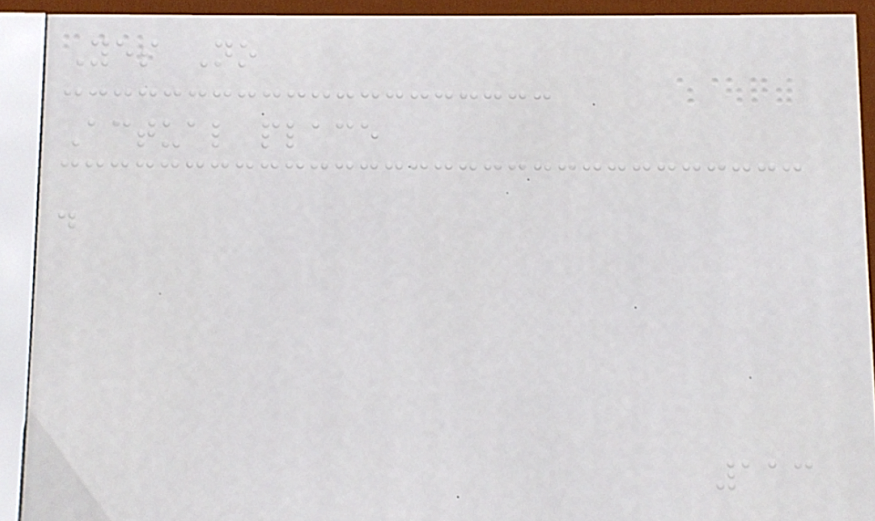Yes No
Actual place
.
113
